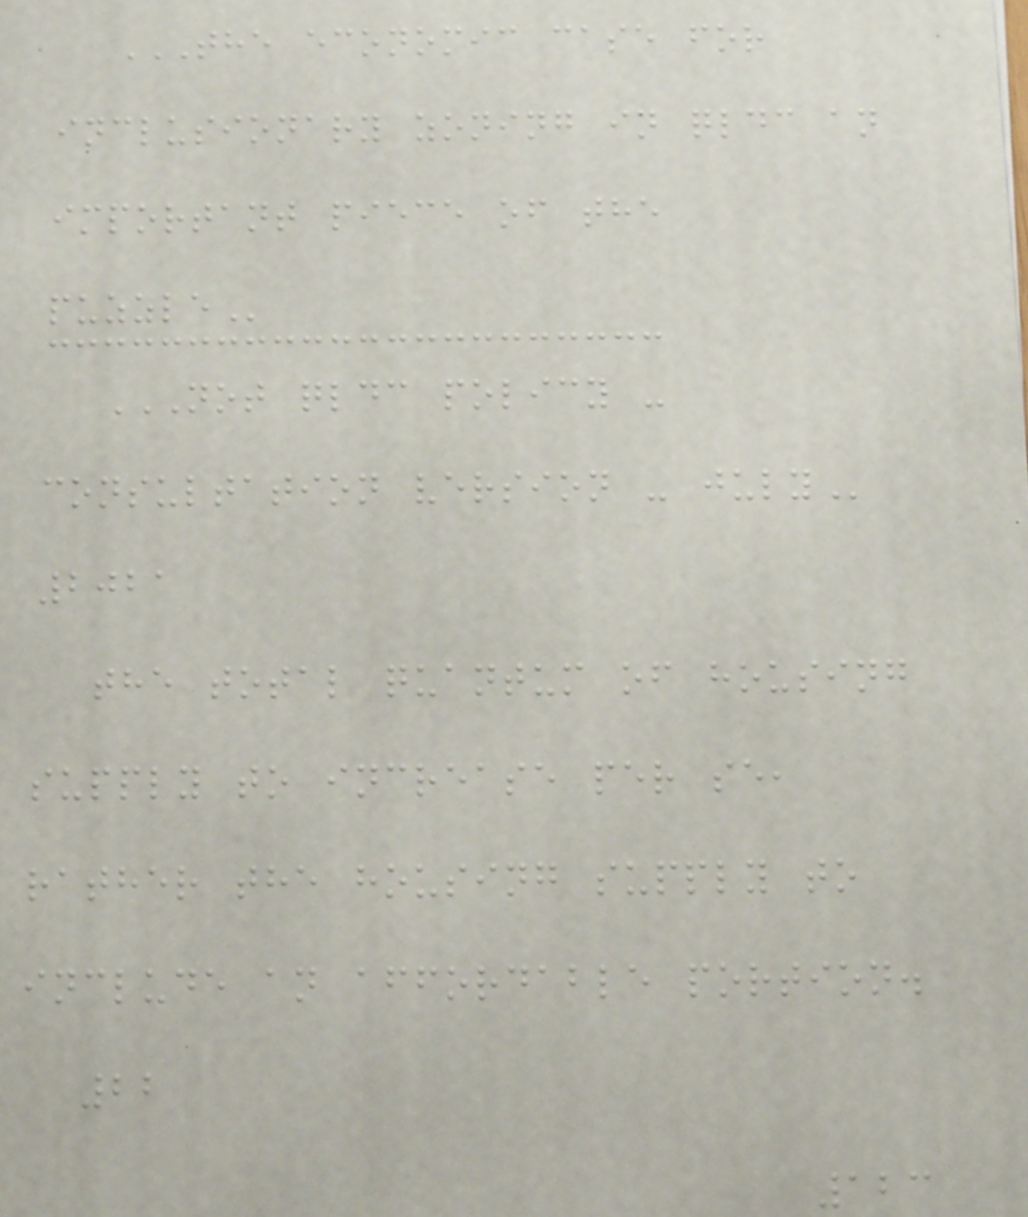THE ECONOMIC CASE FOR
INCLUSIONARY ZONING IN QLDC AN
IMPORTANT PIECE OF THE
PUZZLE
NOT QLDC POLICY -
CONSULTATION VERSION - JULY
2021
the total quantum of housing
supply to increase per se,
rather the housing supply to
include an affordable portion.
22
123
